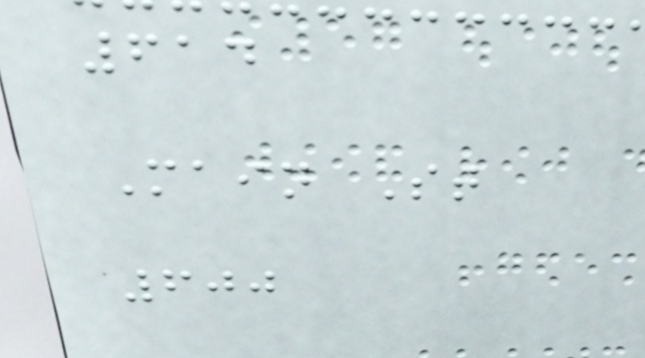614
Main St
600
